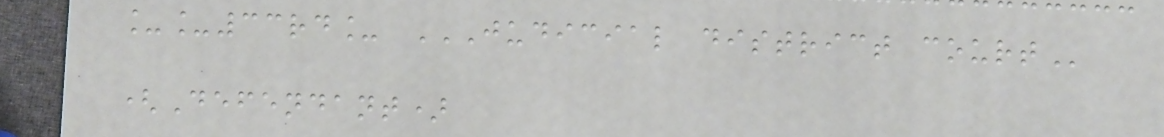__33rd_ JUDICIAL DISTRICT COURT
(Defendant)
